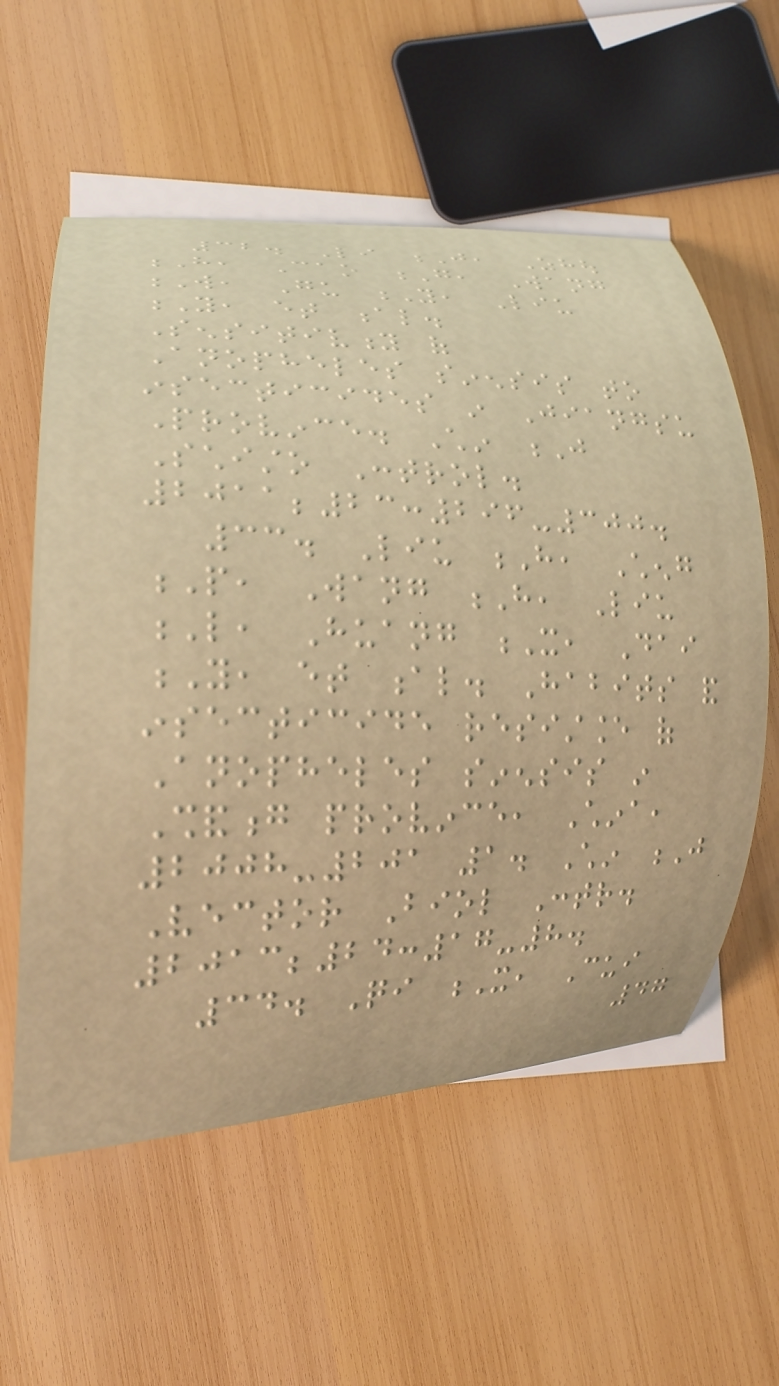32. Li J, Zhou
H, Cao G, Wang
W, Gu Y, Liu
Y, et al.
Sensitivity of
Anopheles sinensis to
insecticides in Jiangsu
Province. Chin J
Schisto Control.
2011;23:296-300.
33. Liu H, Cheng
P, Wang H, Liu
L, Huang X, Dai
Y, et al. Habits and
insecticide resistance of
Anopheles sinensis in
Shandong province, China,
2008-201 1. Chin J
Vector Biol Contr.
2013;24:17-8.
34. Qi X, Cui
47
